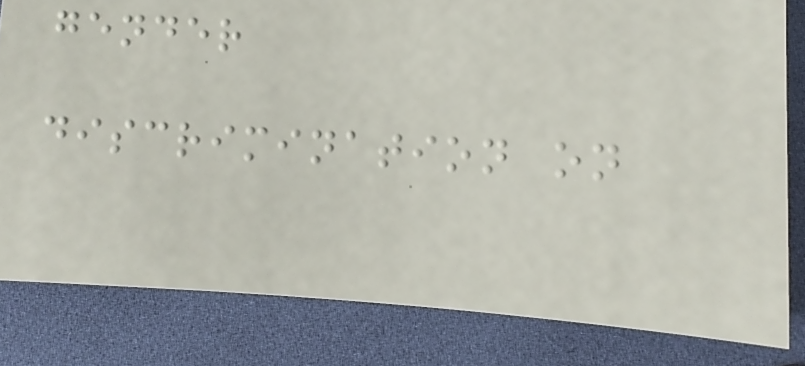gender
discrimination on
